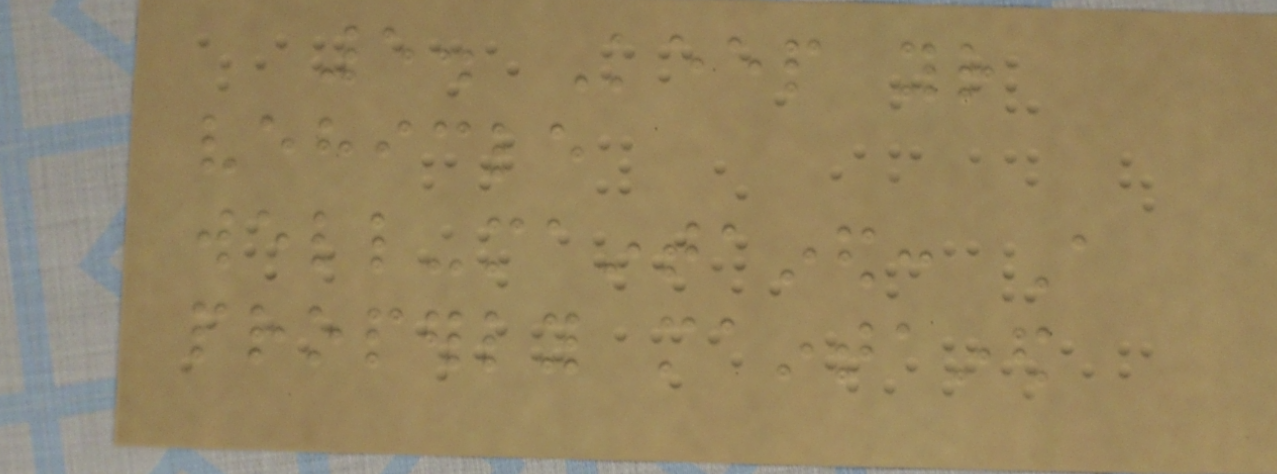5. Keep your
vehicle
well-maintained: A
properly maintained
